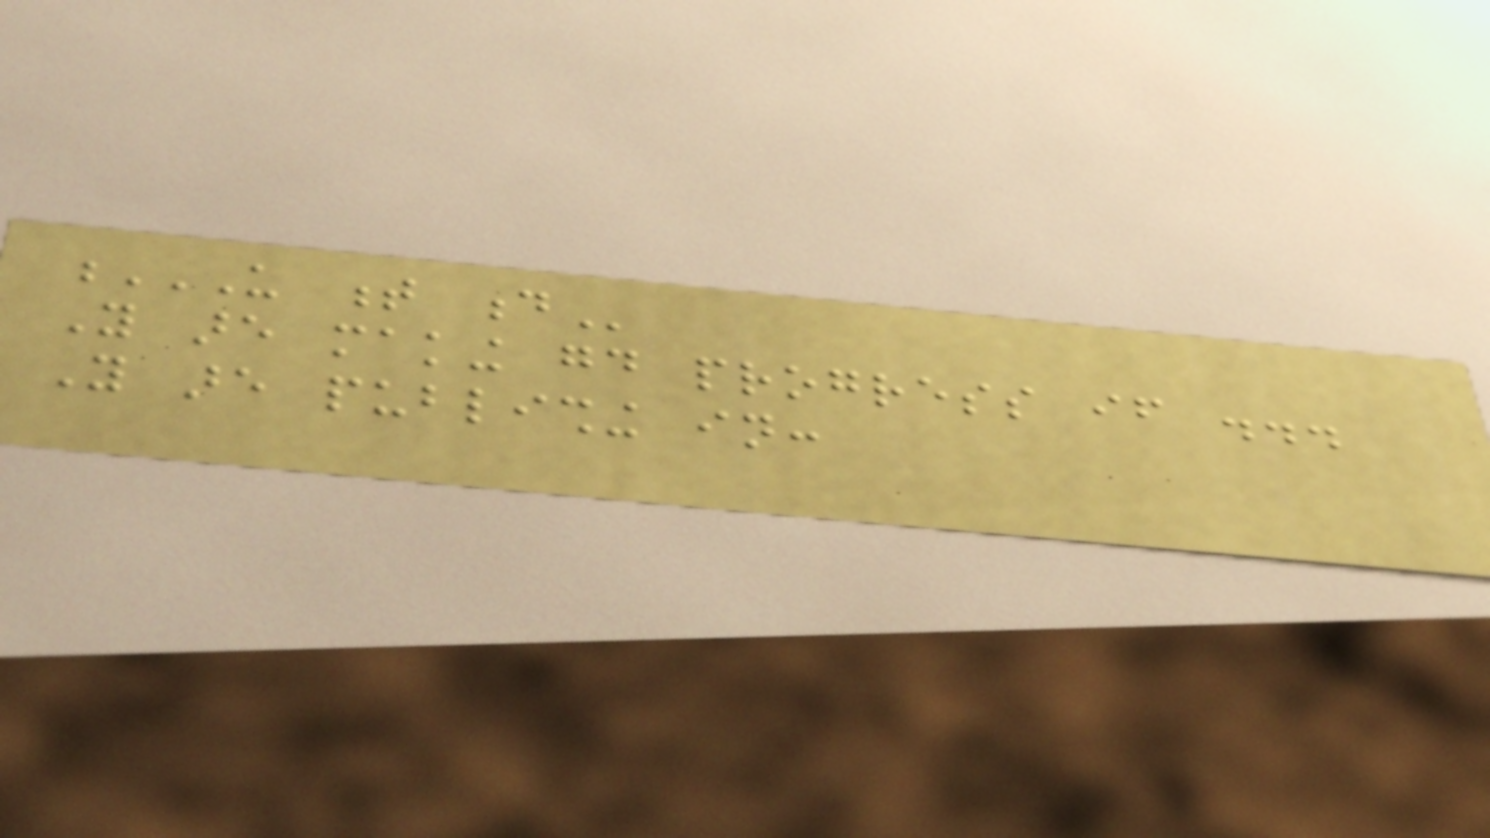U T D
You are making good progress if ...
You are publishing in:
